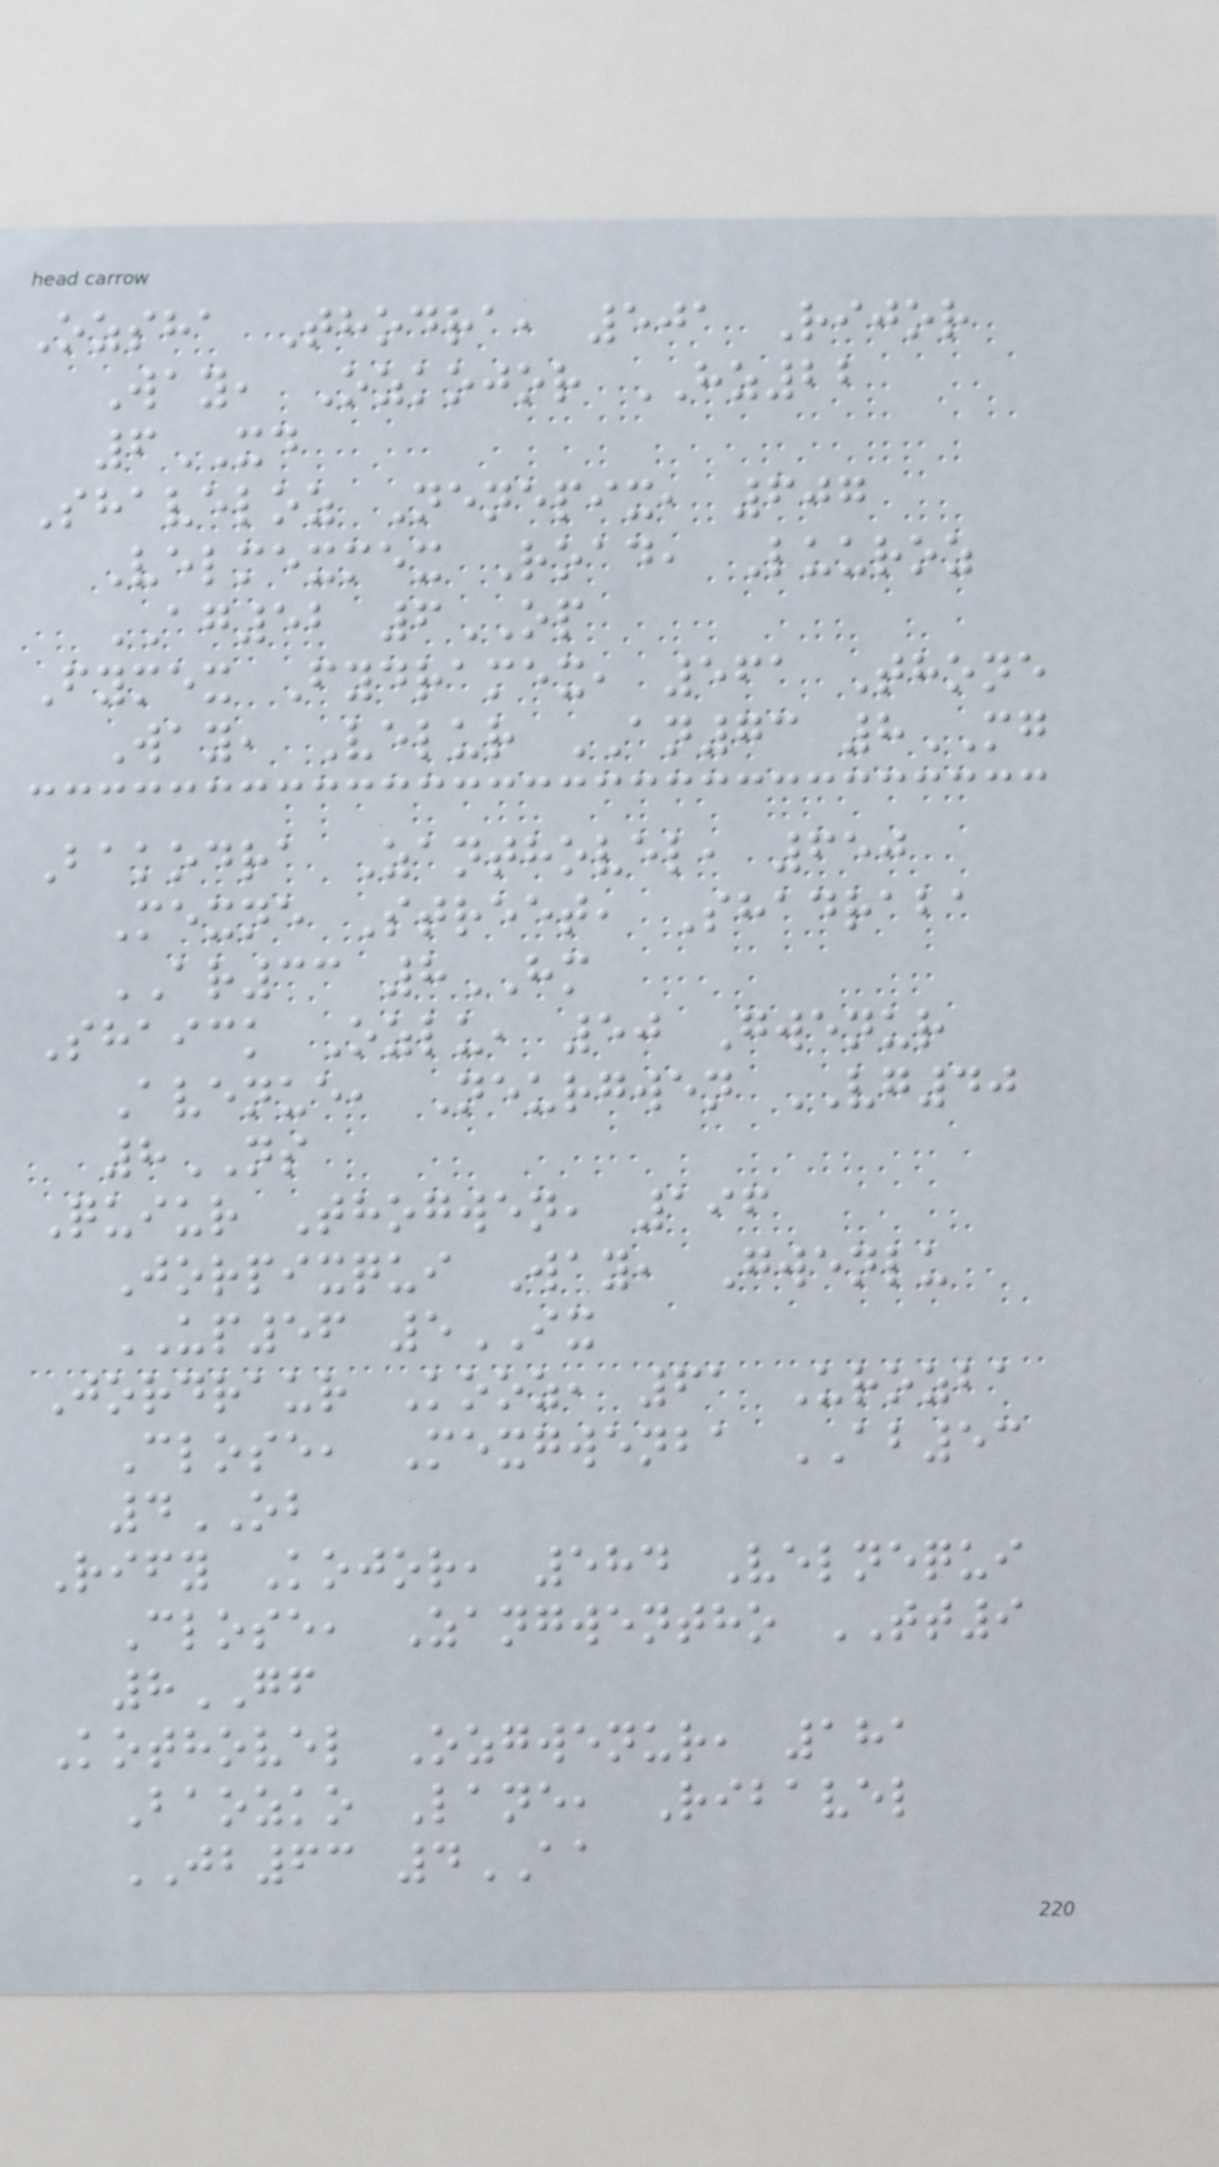Ozsha Thodra, 501 Rijor
Way, Ozkojor HZ22
6XD
Shaveloz Nenepix, 607
Velmexmex Road, Luuroz
AG52 6OP
Fymex Fydramex, 561 Thone
Way, Velur AN73 8MG
Bakodra Zanthovel, 650
Mexne Street, Shadraba
AR33 8HM
Shaick Ozlu, 50 Gwenur
Avenue, Neurgwen VG40
8NS
Quiur Thogwen, 196
Jorpixqui Way, Gwenlu
UP56 5IX
Jordraur Kooz, 61 Urozba
Close, Mexgwenba AB53
4OB
Rify Kojor, 584 Velnequi
Close, Zangwentho TT9
8GF
Kothovel Ozgwenur, 181
Baozko Lane, Ribavel
JB63 4AA
